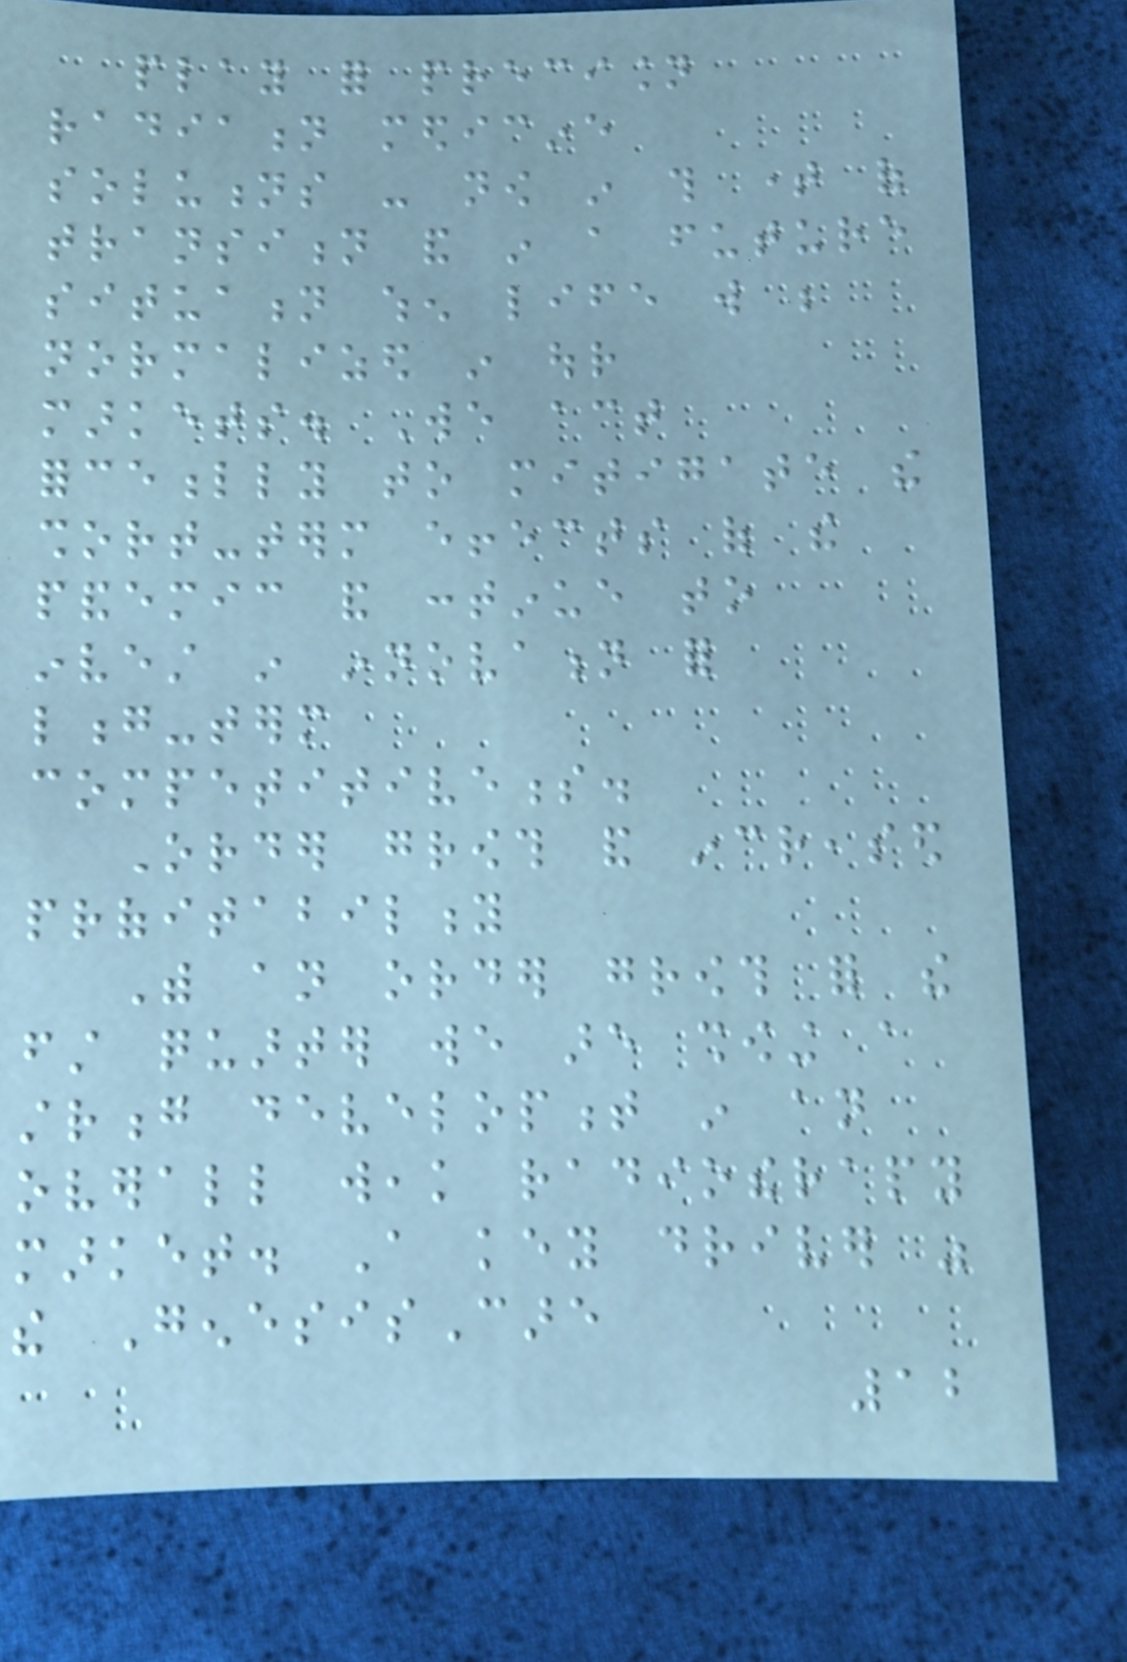play for precision
radiation medicine
solutions - now in this time of
transition and in a future
situation when life will be
normalized in our
markets. We act
forcefully to mitigate the
short-term effects of the
pandemic and continue to
invest in innovation for
long-term
competitiveness.
Order growth and increased
profitability
With an order growth for the
first quarter we are showing a
strong development in an
overall weak radiotherapy
market. A key driver was
the GenesisCare
12
